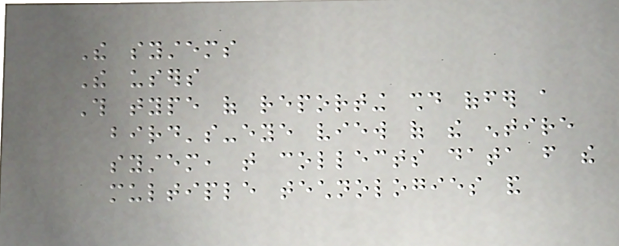The systems
The users
This type of reporting should offer a
bird's-eye view of the entire
system, that collects data from the
multiple technologies and
